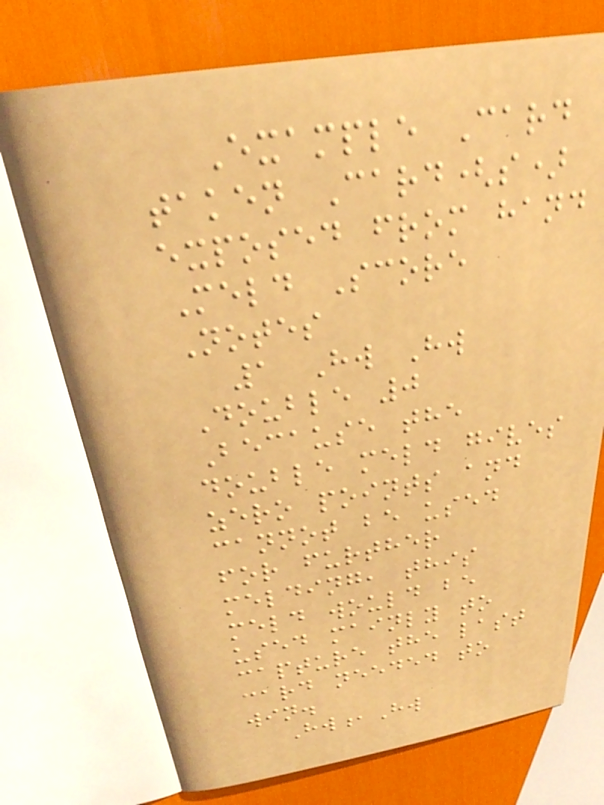Example Card
taken Card(s)
exposed from hand
Meld Score
Notes
1 Hw Hw
Double 0
Because the
double meld gives
zero points and
cannot be used
for further
melding, this
meld would be
used mainly to
capture the last
card needed to
win.
Hw,Hw
